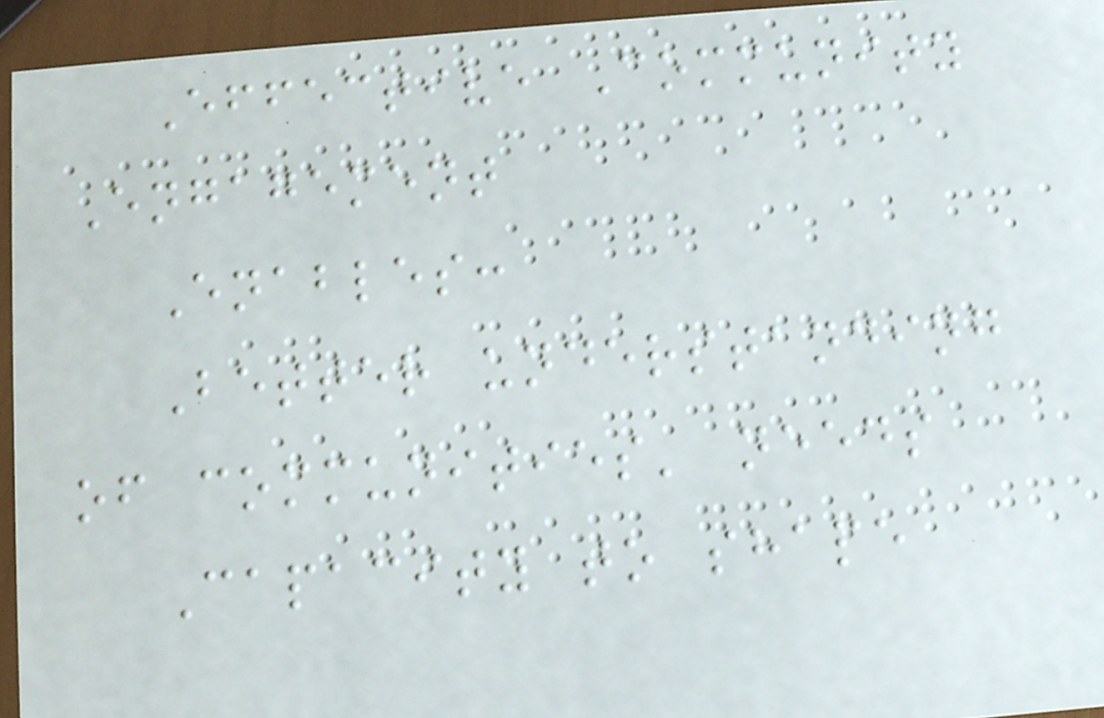Effective Community
Engagement
Enables:
Better understanding
of communities' needs
Capacity to shape
